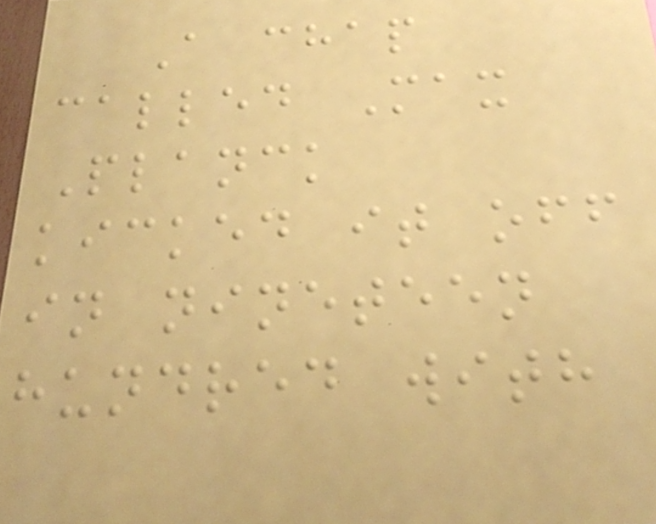A chap
called Max
Planck
kicked it off
in nineteen
hundred with
